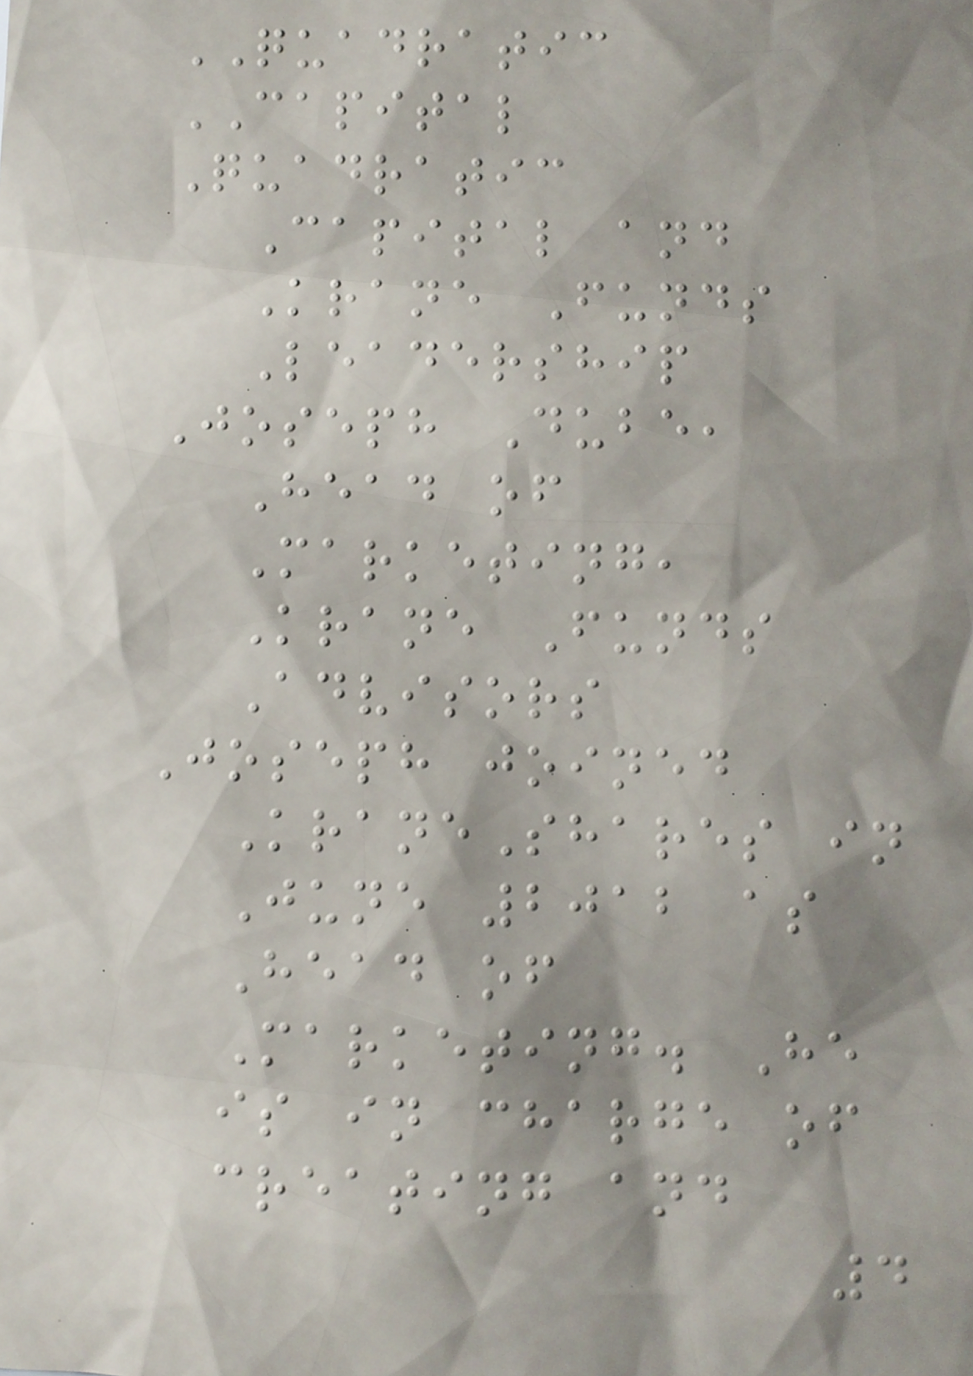QUADRATIC
CAPITAL
Quadratic
Capital and
Krane Funds
Leadership
Joseph Dube,
Head of
Marketing,
Krane Funds
Advisors
Joseph joined
KraneShares in
June 2012 as
Head of
Marketing. He
is in charge of
creating and
4
